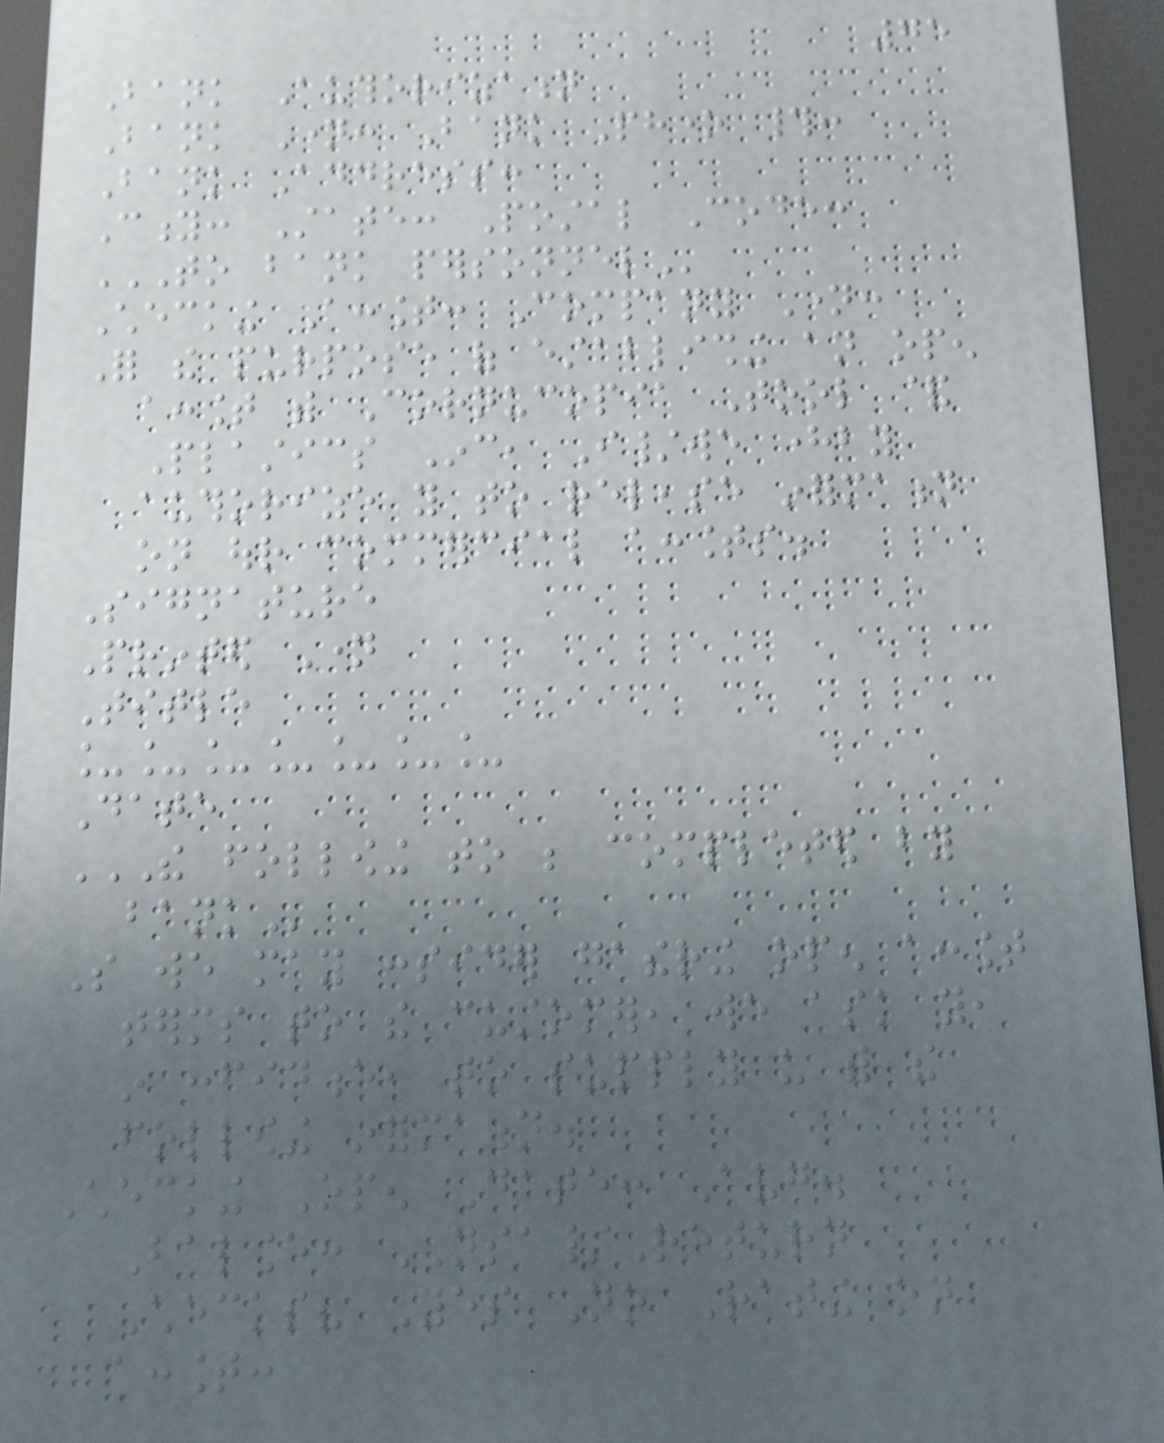75
Bank Authorization
Bank Name: Bank Phone #:
Bank Address:
City: State: Postal Code:
TO BANK PERSONNEL
Checking Account: Company Name:
For the purpose of establishing an open
account with Cornucopia Tool &
Plastics Inc, I/we hereby
authorize you to release information
on our commercial accounts.
Signature
Printed Name
Title
_______
Date
THE FOLLOWING TO BE COMPLETED BY
BANK
So we may consider gathering open account
terms to the customer, we ask you,
in confidence, to supply us with the
following information.
Checking Open Date: Avg.
Balance: NSA/Return
Checks? Yes No Rating on
account:
